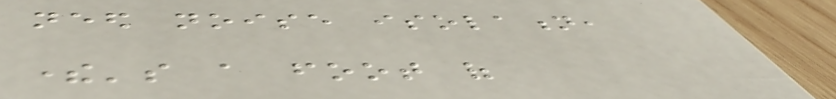need noise isolation,
there's a foot of
